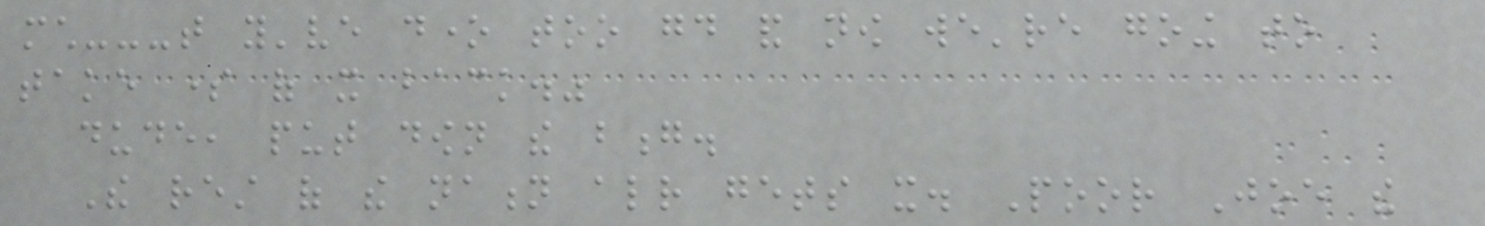much---that you've done too good and now we're going to
take some of it back."
dude, put down the bong.
The rest of the nation already gets it. Poor Joe the
